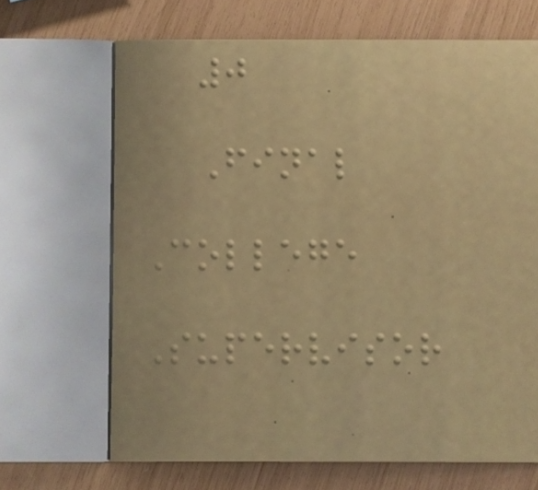0
Final
College
Supervisor
